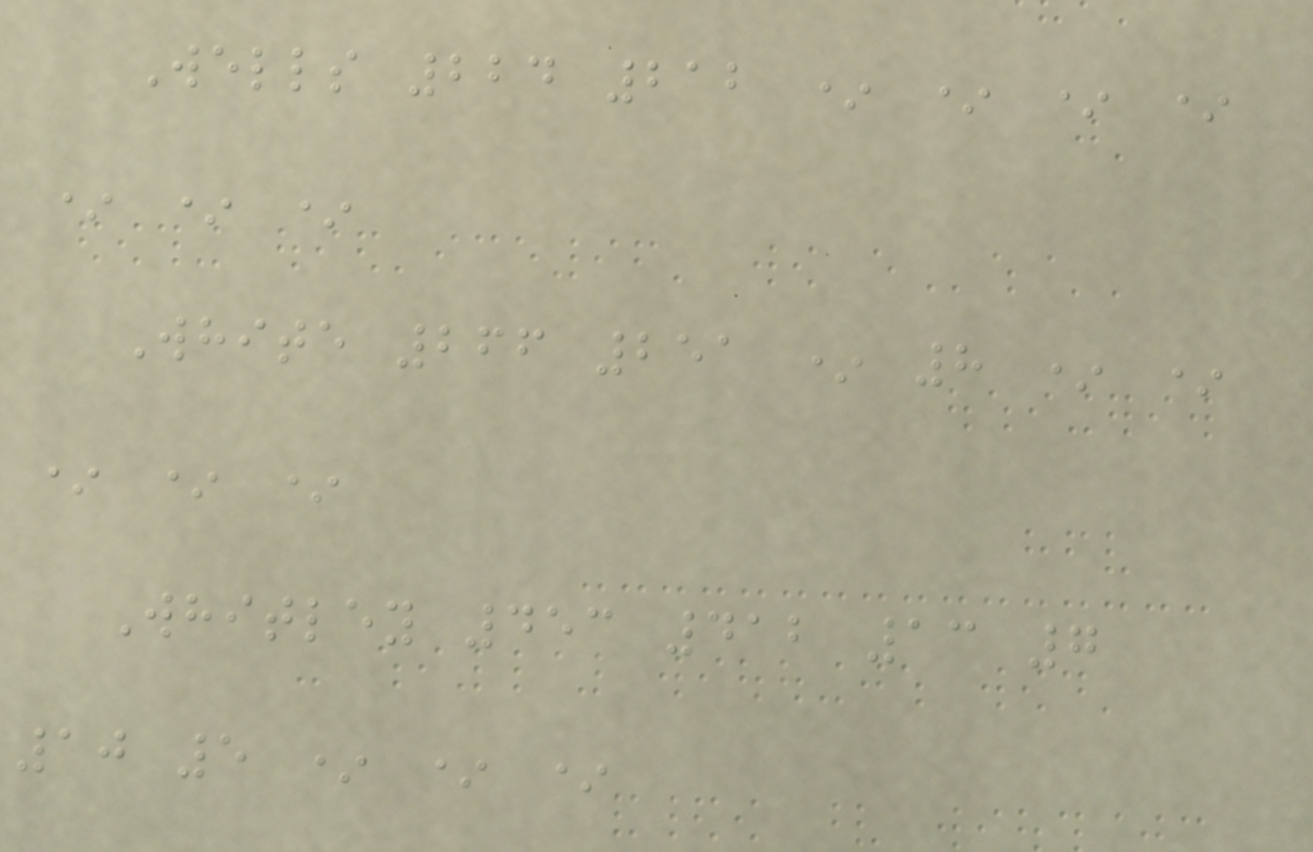Wells 224 212 * * * *
* * *
White 266 251 * 8 * *
* * *
Whitley 453 412 13 7
10 5 * * *
